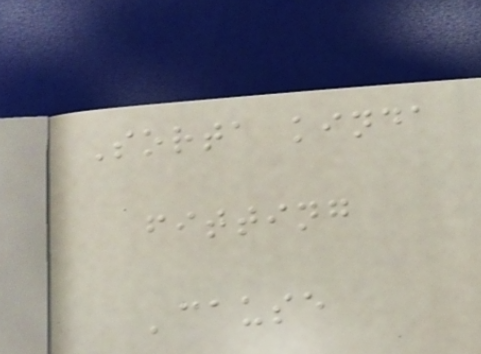Sorta kinda
fitting
'cause
